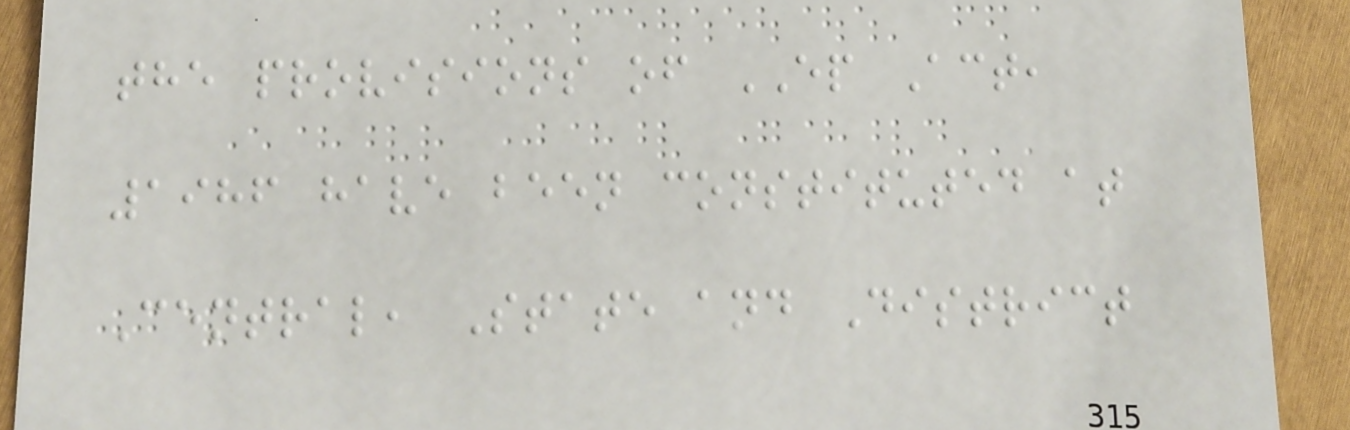the provisions of EP Act,
1986 have been constituted at
Central, State and District
